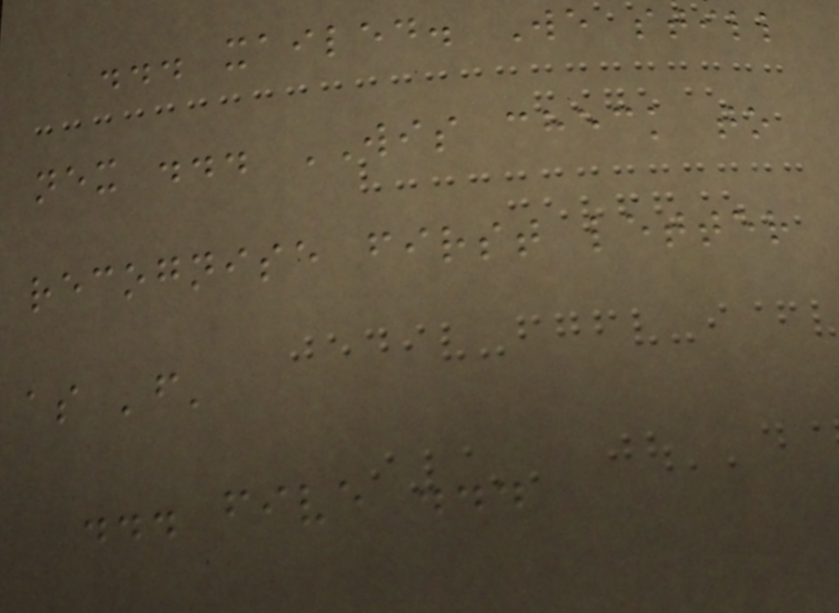... xailed. We still
nex ... WIS check to
recognise first letter
as 'f'
... five ...
